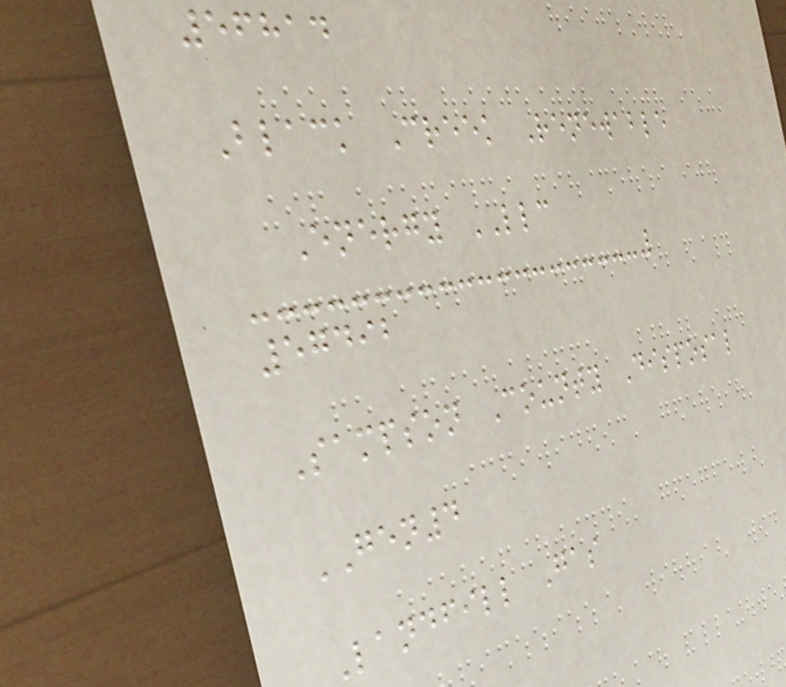56814
Black Creek Renewable
Energy LLC
57492
Sampson County Disposal
GEN4
Landfill Gas
